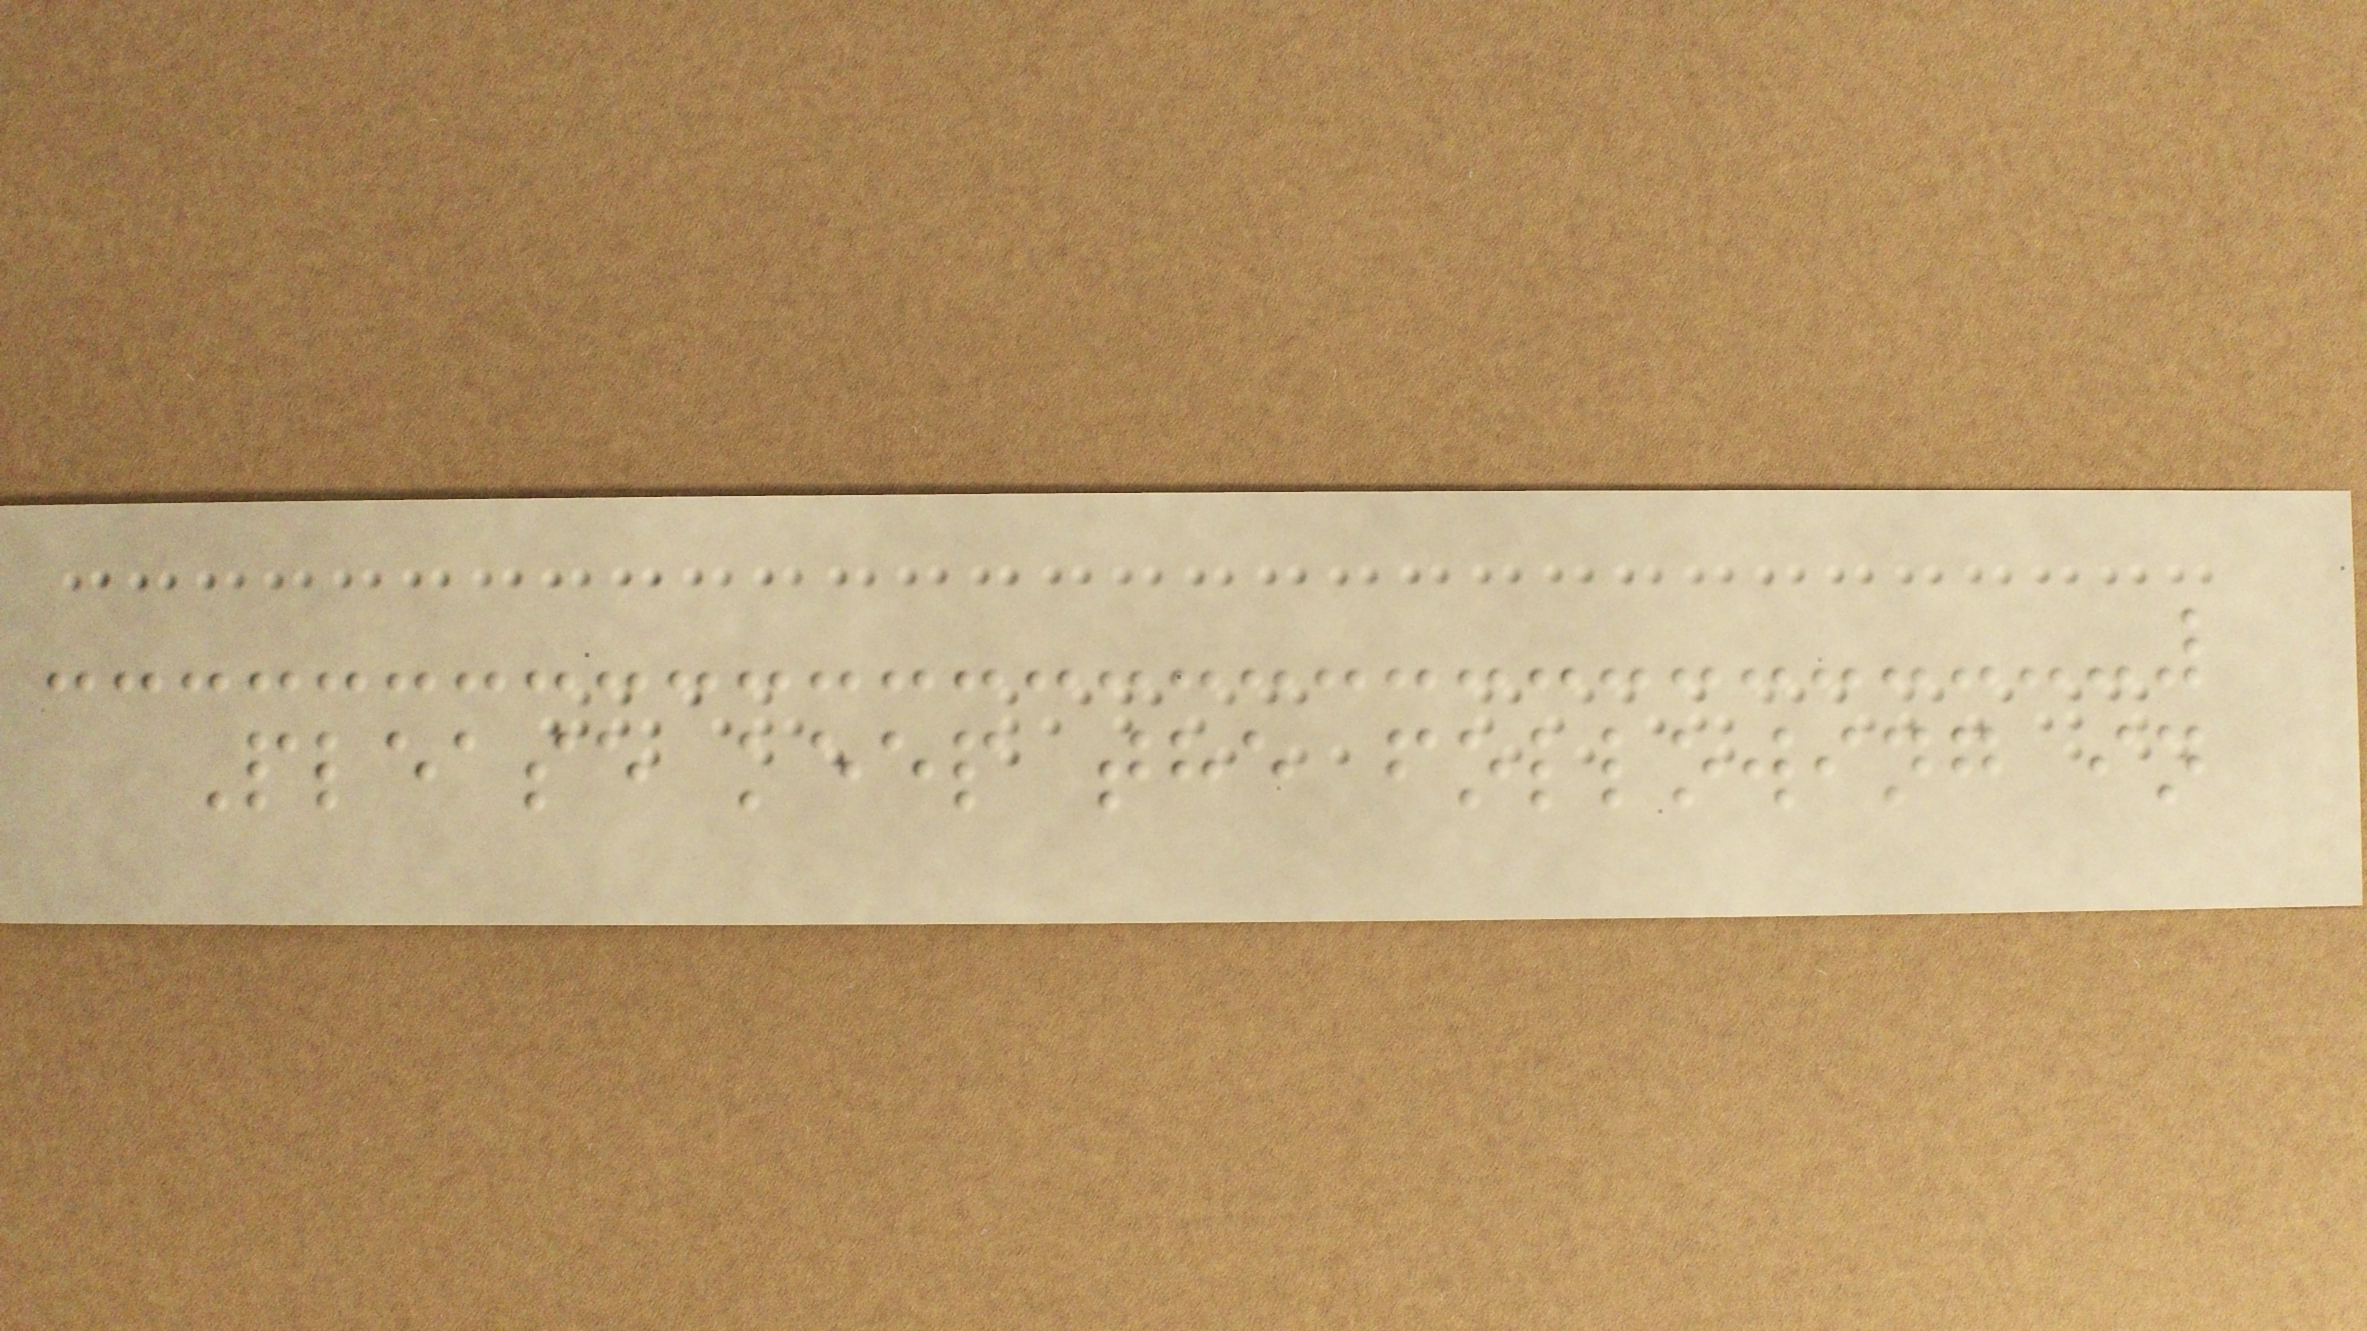Please keep the following in
